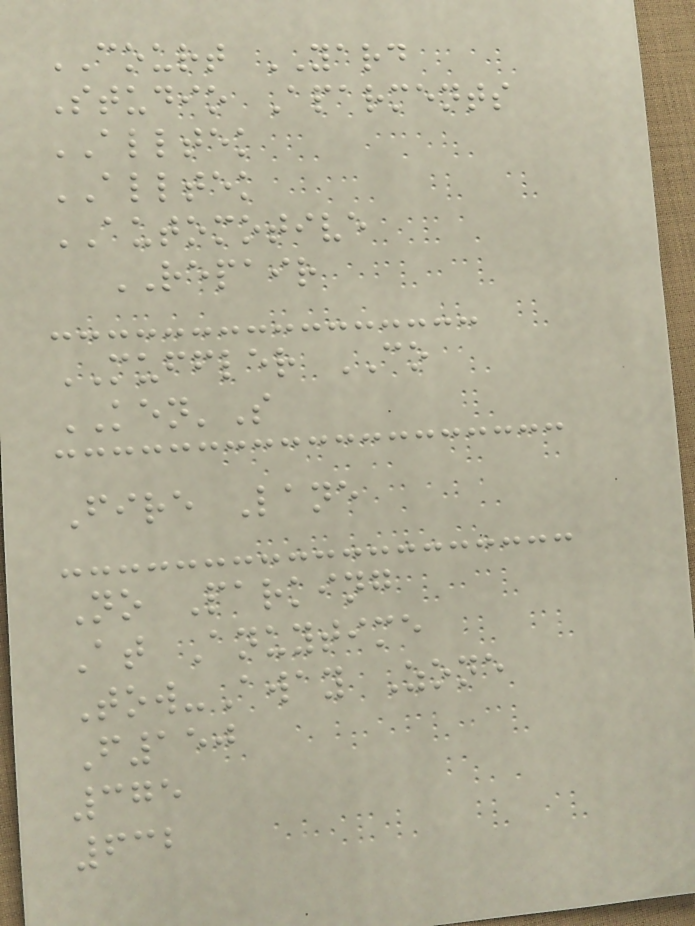COURT YARD
Studio Aparments
ALLTEK
ALLTEK
AUTOMOTIVE
REPAIR
MUFFLER CO
KEN'S
Fire Lane
No Parking
At Anuytime
Tow-Away Zone
F150
375
632
